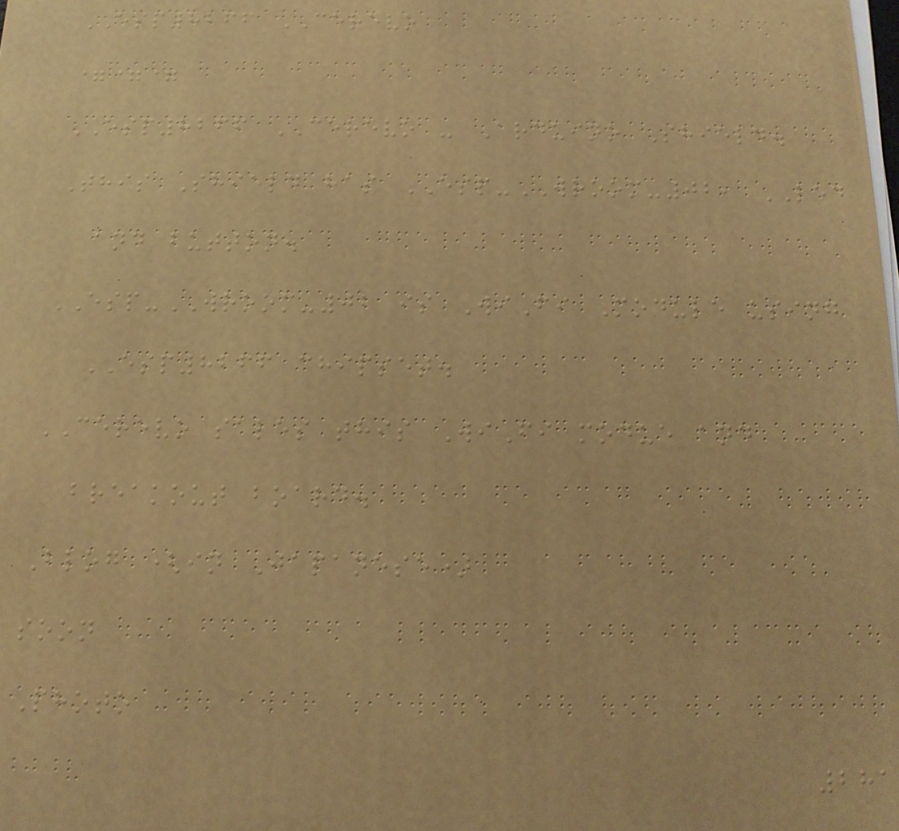ESP8266 CEREVO
===
ESP8266 CEREVO - Arduino Shield.
This Shield has ESP-WROOM-02, LED
and button.
ESP-WROOM-02 is WiFi Module using
ESP8266 chipset.
CEREVO sales this WiFi modue and
breakout board.
Blog (in Japanese)
soon
Photo
281
